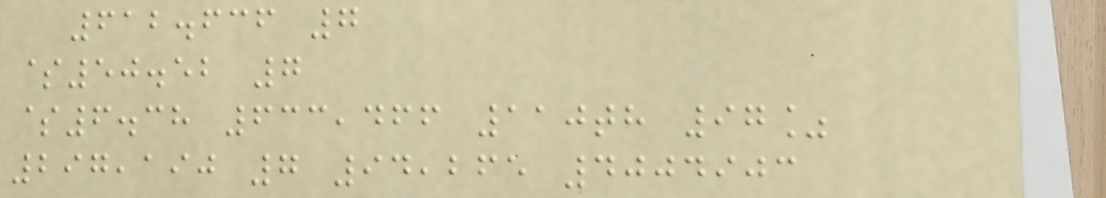612.636 7
$50.52 7
$6.38 633,466 110th 97%
297,190 7 94,265 4004903
